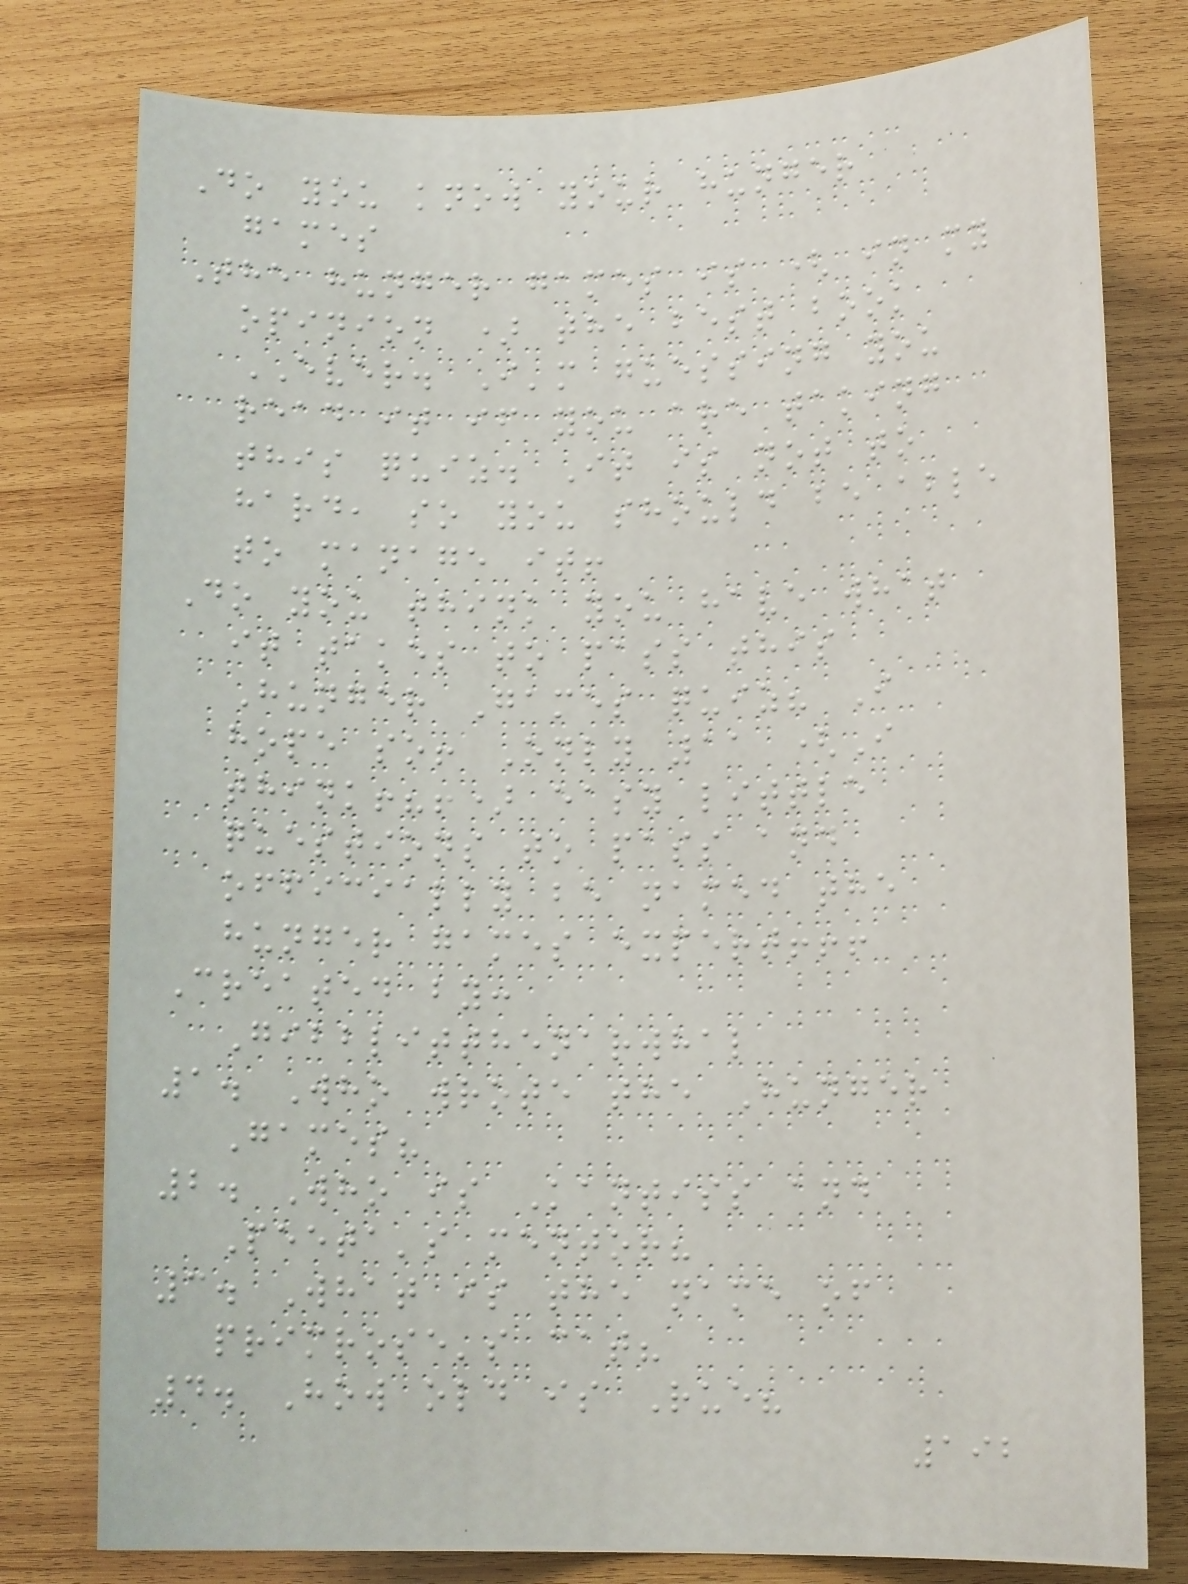Do you know your hunger
games
The hunger games is ( in my
opinion ) the best book
EVER. I'm guessing you
read it if you are taking
this quiz. It is not to
hard, so you should be able
to manage it!
Do you think you have what
it takes to pass this
Hunger Games quiz? I
hope so! Only 11 (I
think!?!) easy little
questions to pass and
officially be named the
hunger games expert!!!
Created by:
Gibblitthenarwhal
1. Who wrote the Hunger
Games?
2. Who is Kantiss and
Peeta's mentor?
3. What is the name of
primrose's cat?
4. How old is Rue?
192
